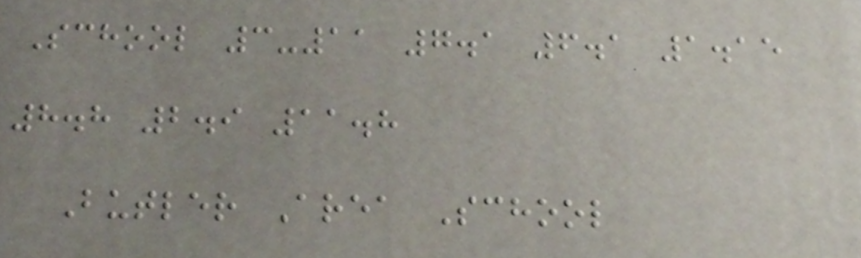School 3-11 7.1 6.1 1.15
8.8 2.9 11.8
Butler Area School
